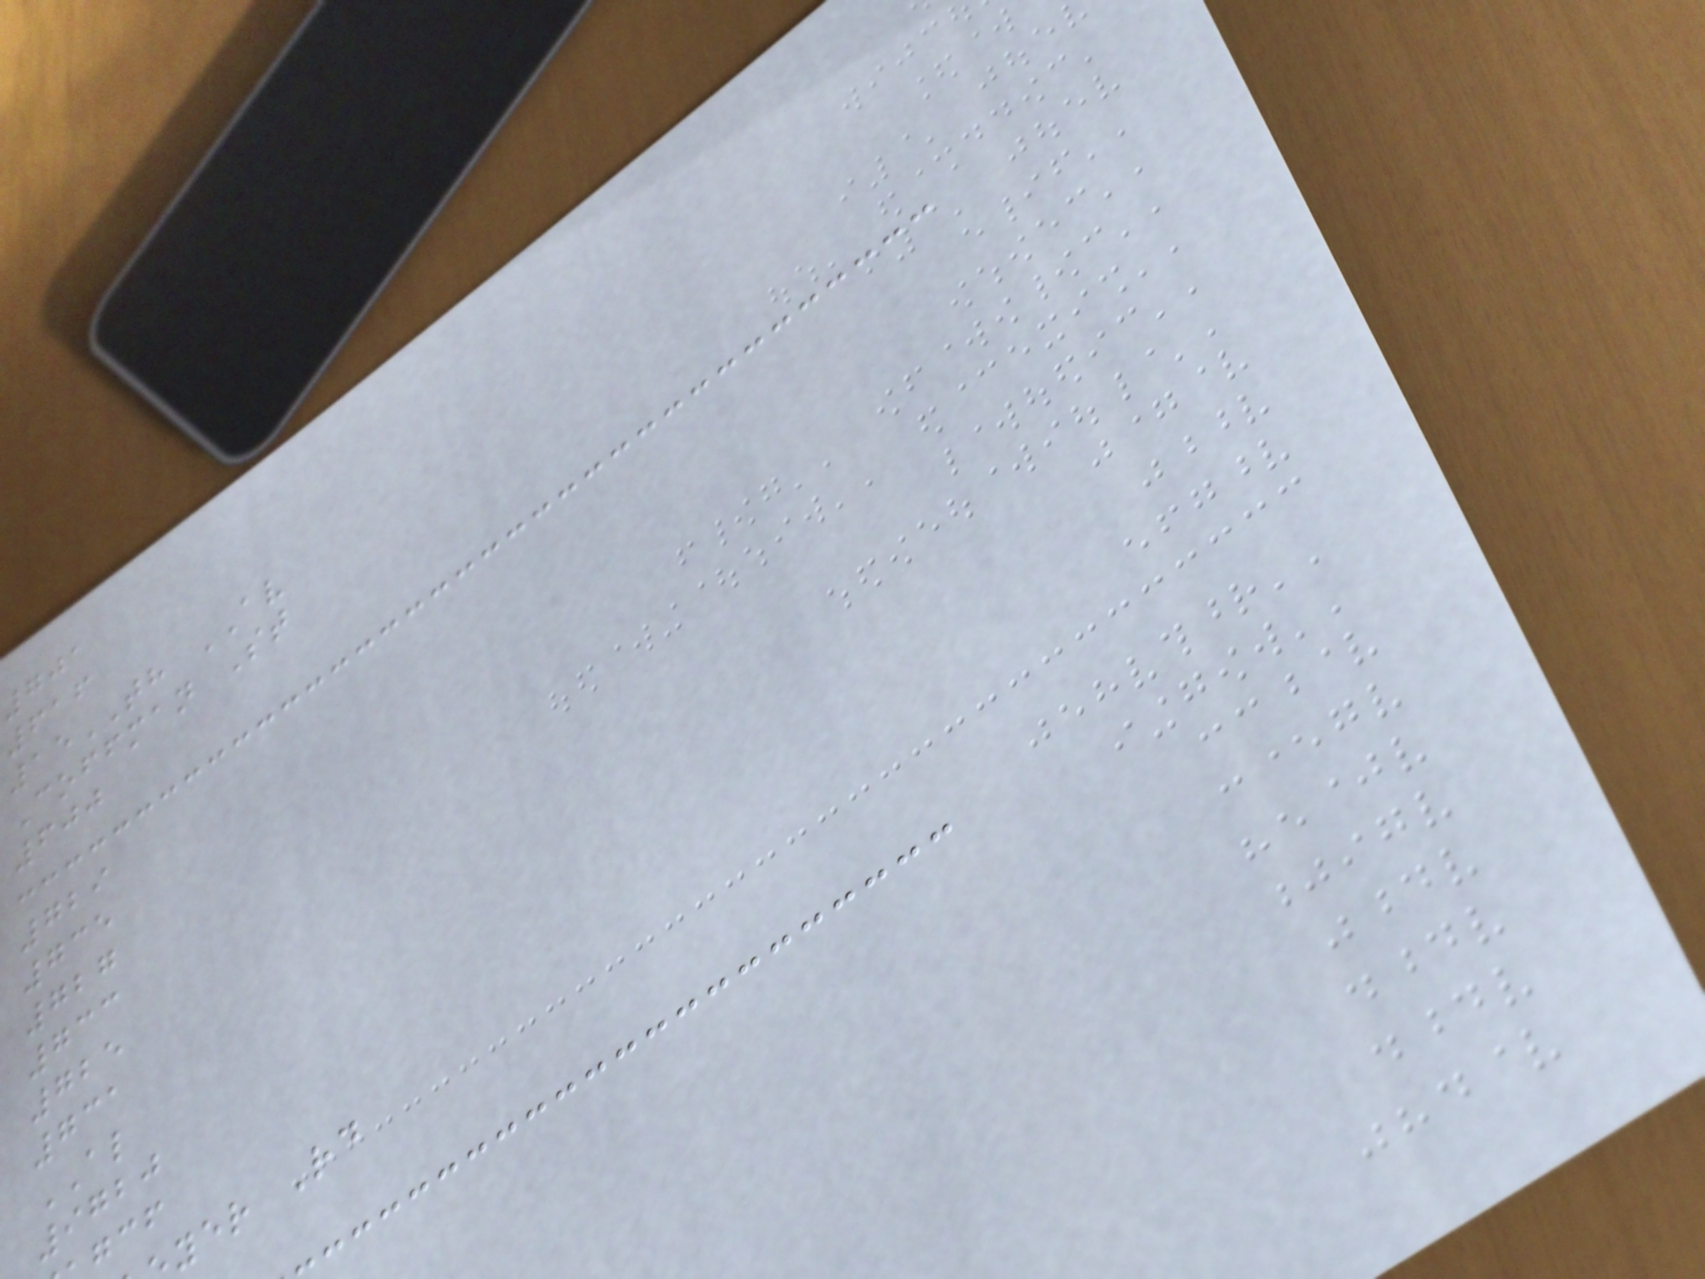701
616
15TH AV
Coffman St
600
729
735
727
733
725
731
AL
9720
yer Rd
